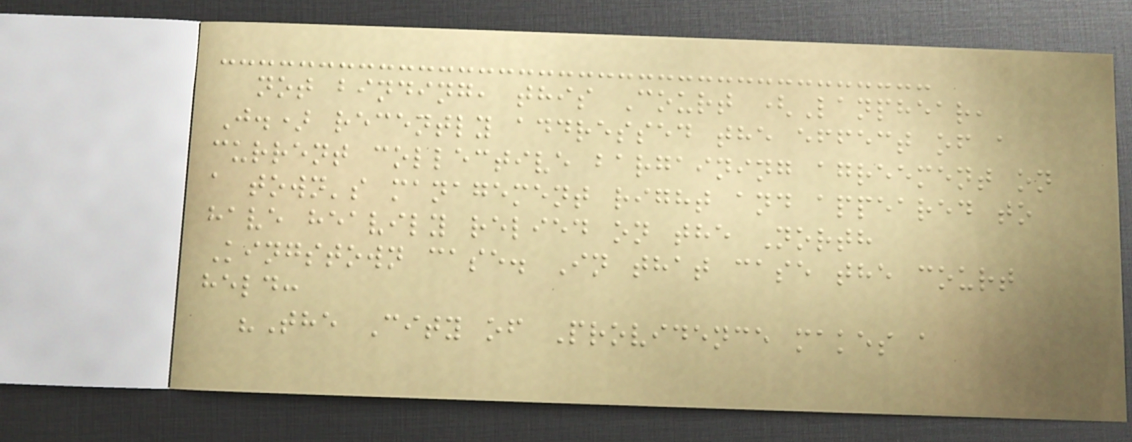not binding, this Court (Lanphear,
J.) recently addressed the effect of a
current collective bargaining agreement on
a town's management right and appeared to
have heavily relied on the North
Kingstown case. In that case the court
held:
"The City of Providence makes a
